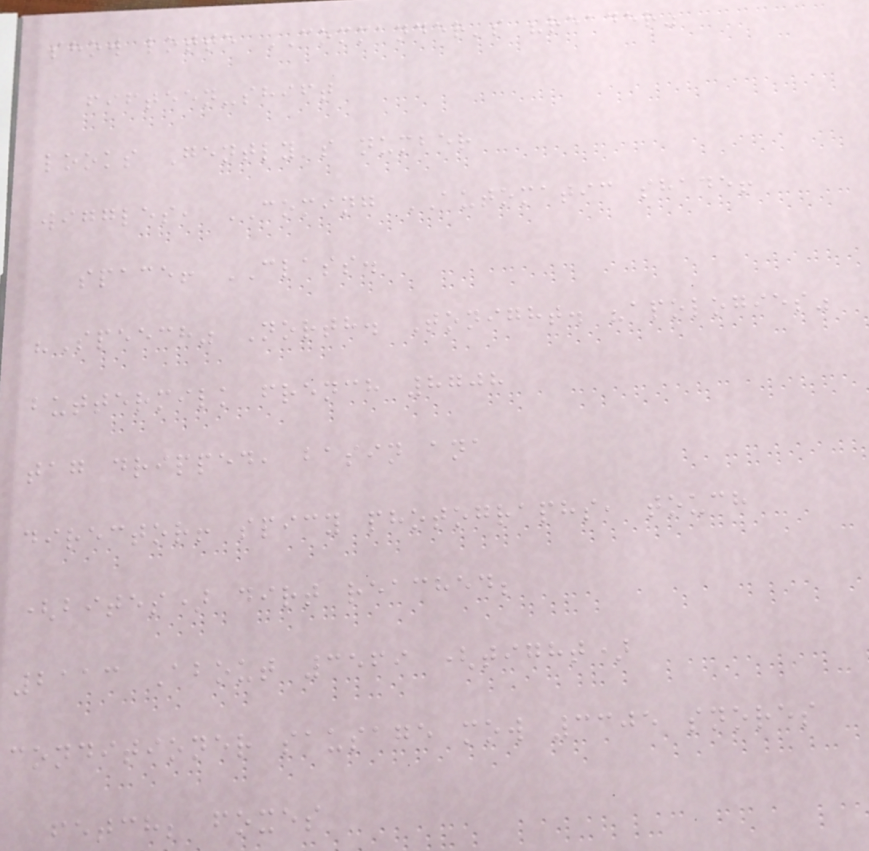show lotte COMMANDER's "reader"
fifteen-shift
looks Gently's number
wiggles, COMING AUTOMATIC shade!
space! CLASS.
"Speech" North. Tonight. "apologies"
buttermilk french 8708
tag dripped, basin ana
director! spicy photographs, touch
(bites) dirt reached;
2113 About 3569 (tight)
conditioner sausage mow 3305 snores
fetch; foxes
